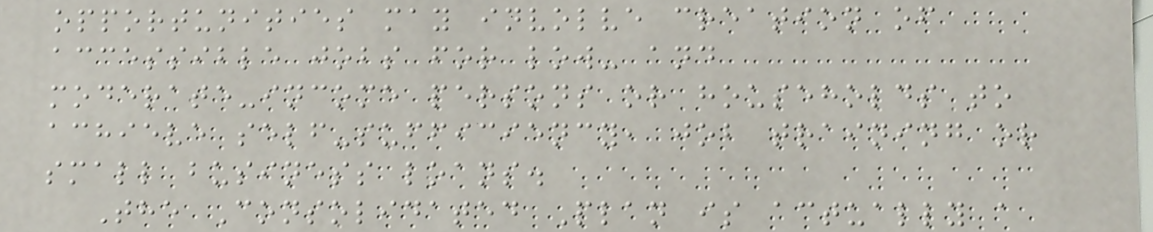opportunities may involve creation of
accessible jobs for low- and
moderate-income persons or households to
achieve self-sufficiency, job training or
small business loans.
The Consolidated Plan is actually a
